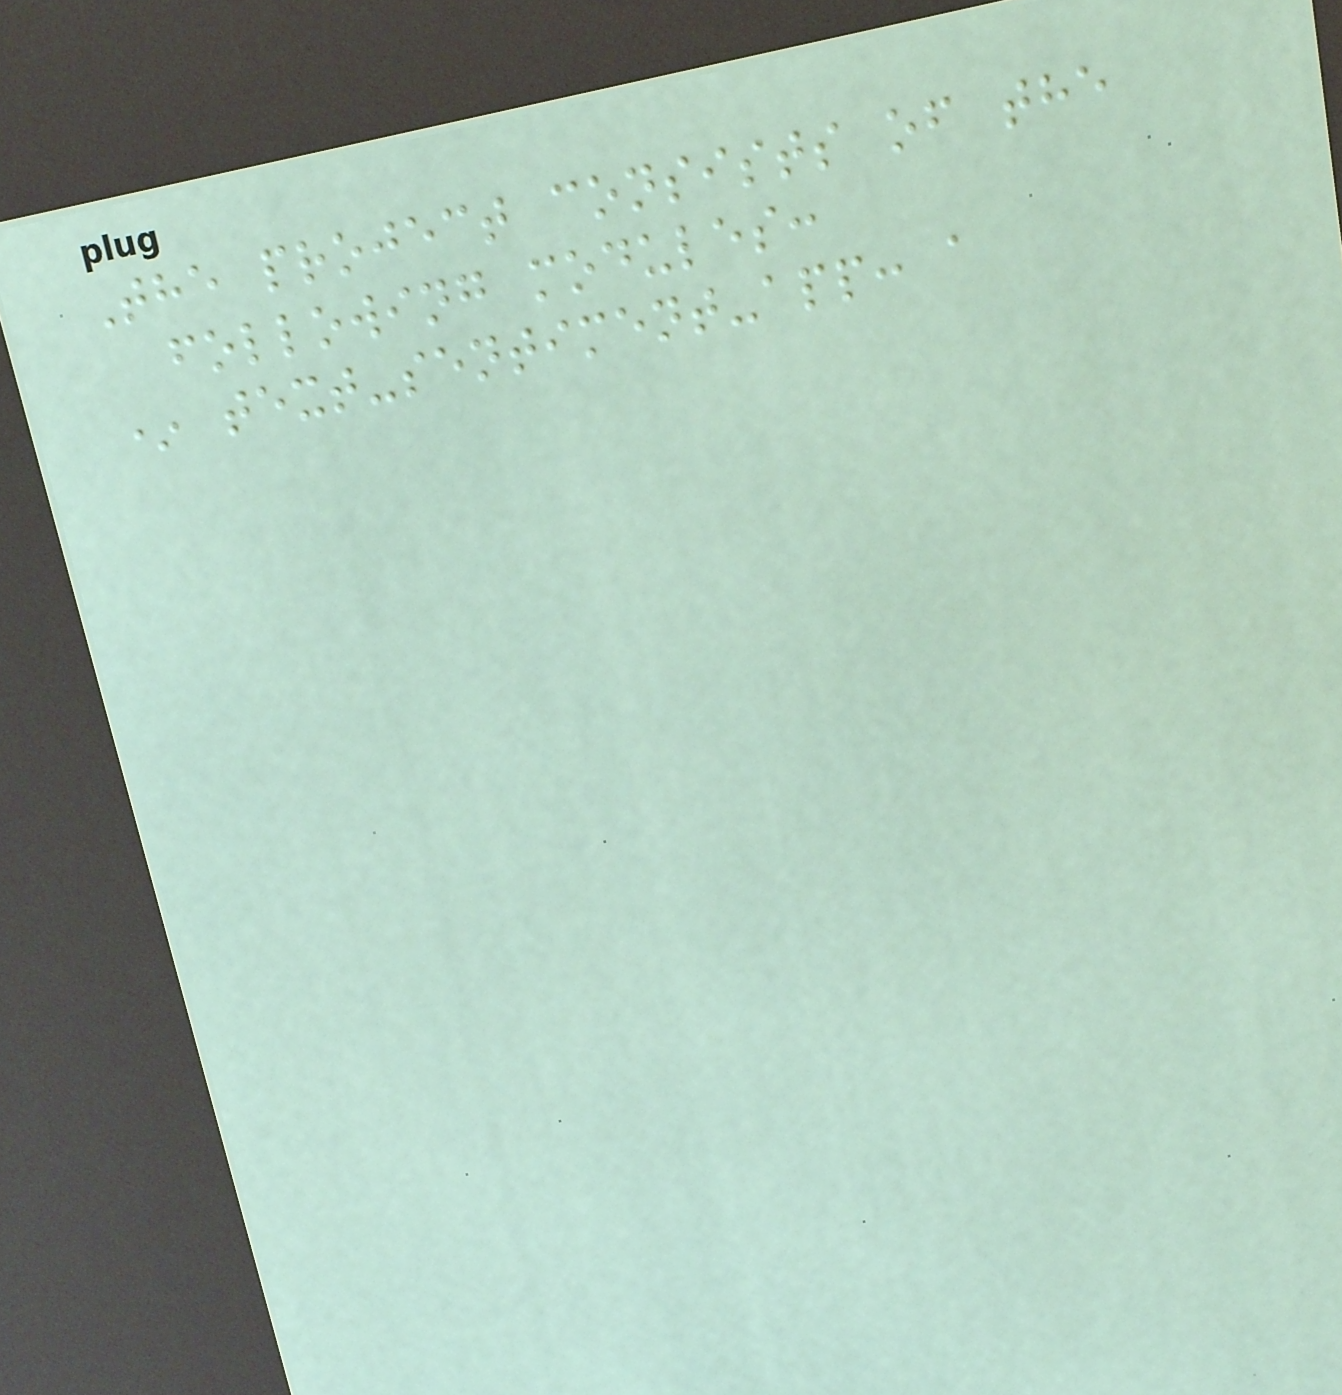The project consists of the
following modules:
* text-sentiment-app: a
